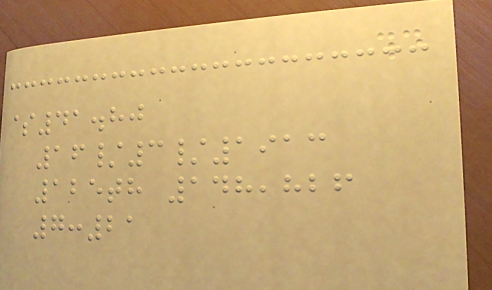$41.80
16/3/1913
125th 148,826
7:21
